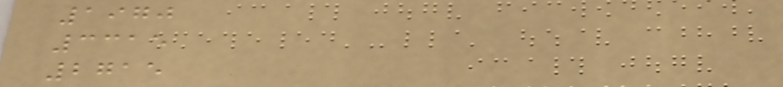1970
3315
2715
